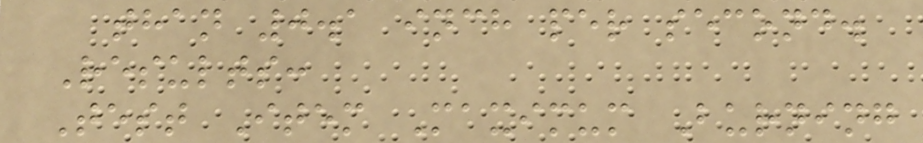than 0.1 inch per second.
Results:
Test Item Maximum Burning
